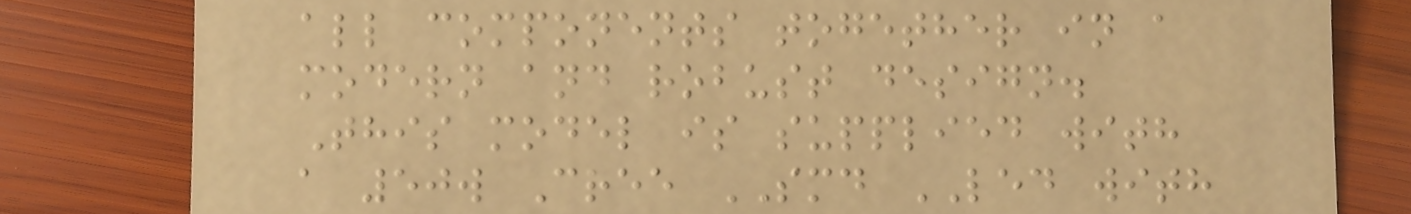all components together in a
modern and robust design.
This model is supplied with
a 50w Cree SMD LED with
